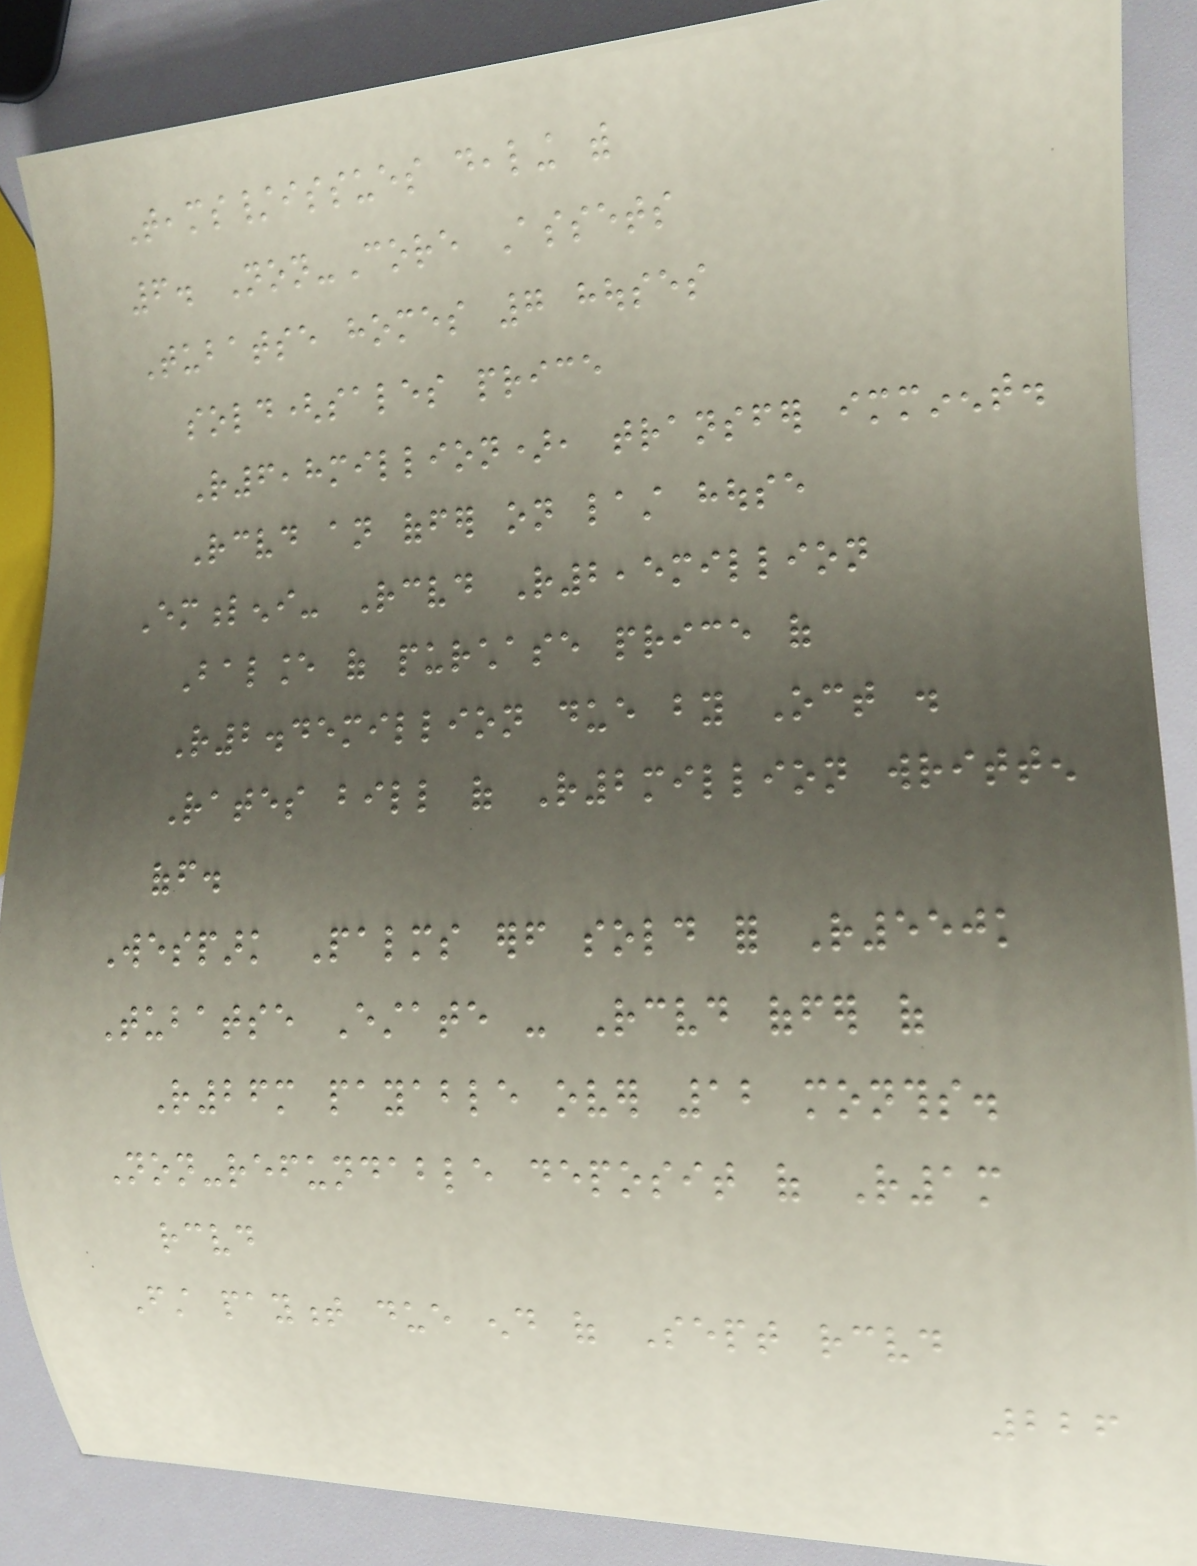Teams/issues dealing with
6. Non-Core Assets
Tubatse homes 7 houses
sold(sales price
R6,8million), transfer imminent.
Received an offer on last house
Emfuleni- Received R2,5million
Balance of purchase price of
R2.45million due by Oct .
Rates bill of R2million written
off.
Wespark Palms erf sold for R550k
Tubatse Estate - Received offer of
R26m payable over 12 months.
Non-refundable deposit of R1m
received
First payment due end of Sept received
226
